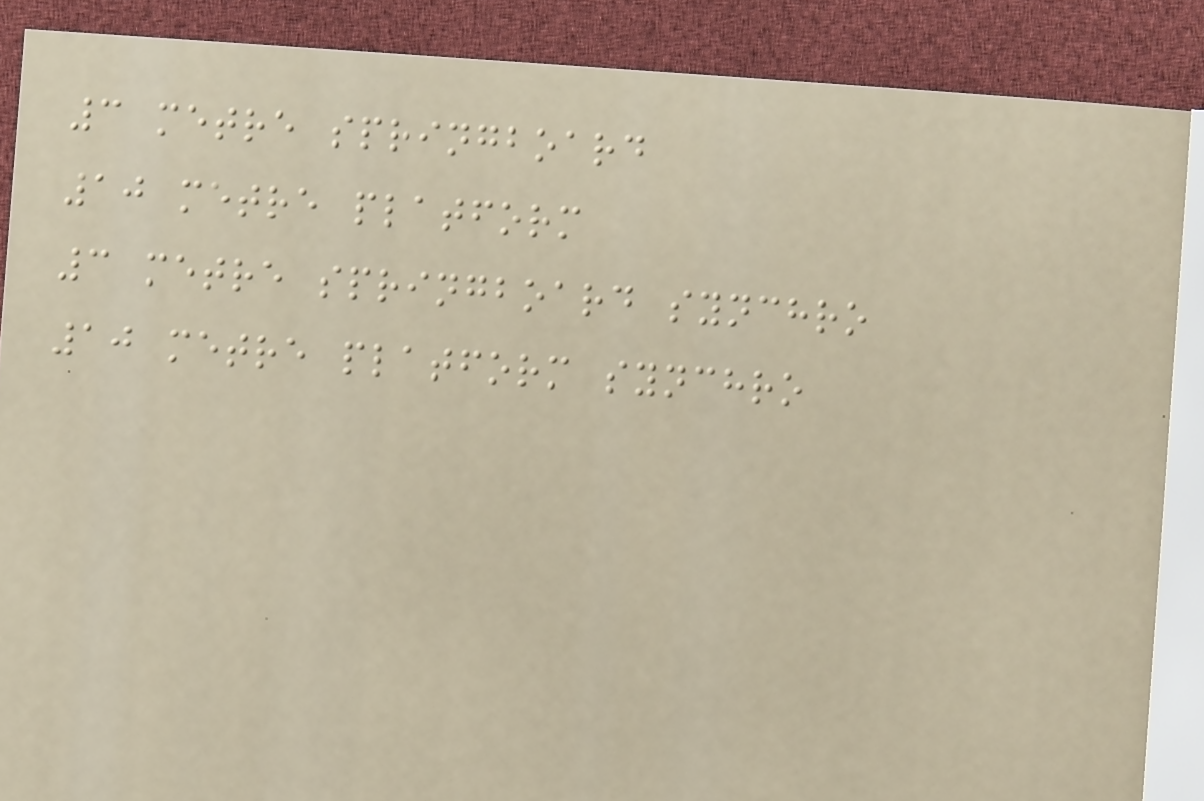3 metre springboard
10 metre platform
3 metre springboard synchro
10 metre platform synchro
